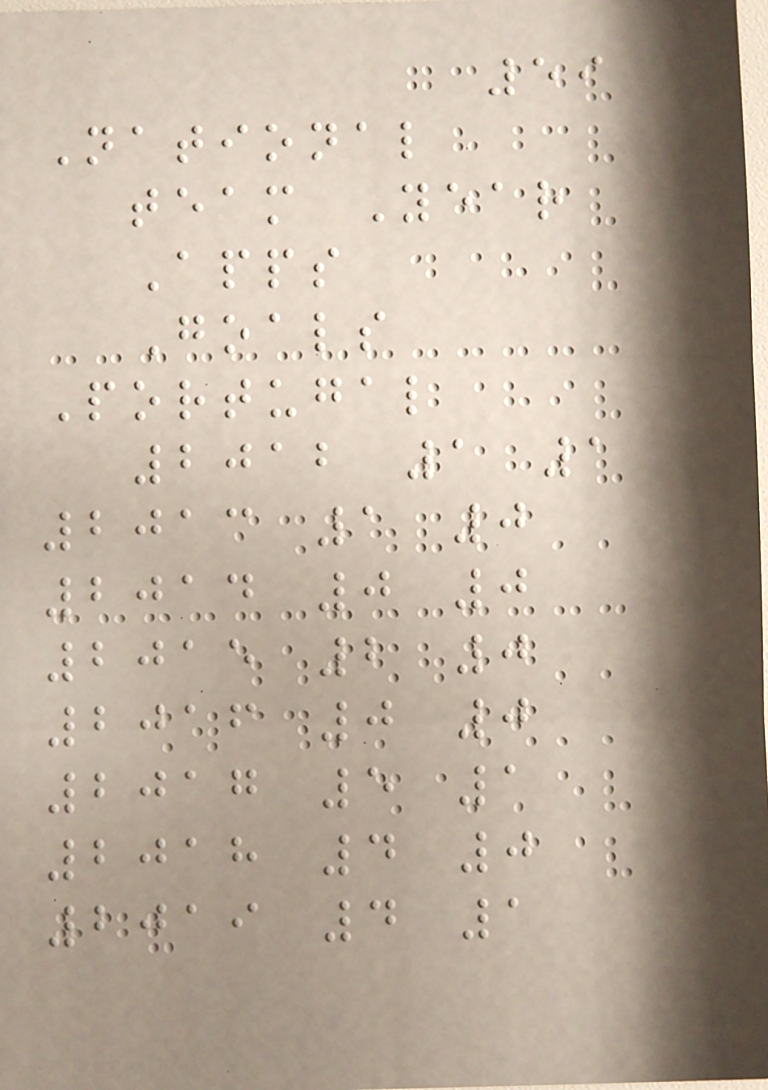59
National
team Year
Apps
Goals
Portugal
2012 1 1
2013 1 0
2014 0 0
2015 2 0
2016 0 0
2017 5 1
2018 4 0
2019 4 1
